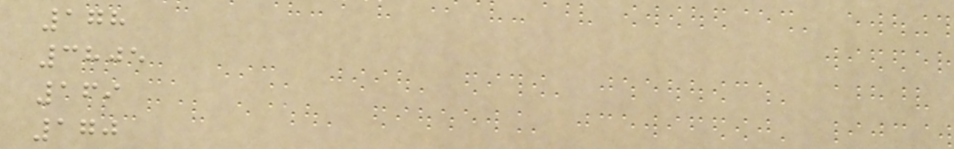178
3805
169
170
